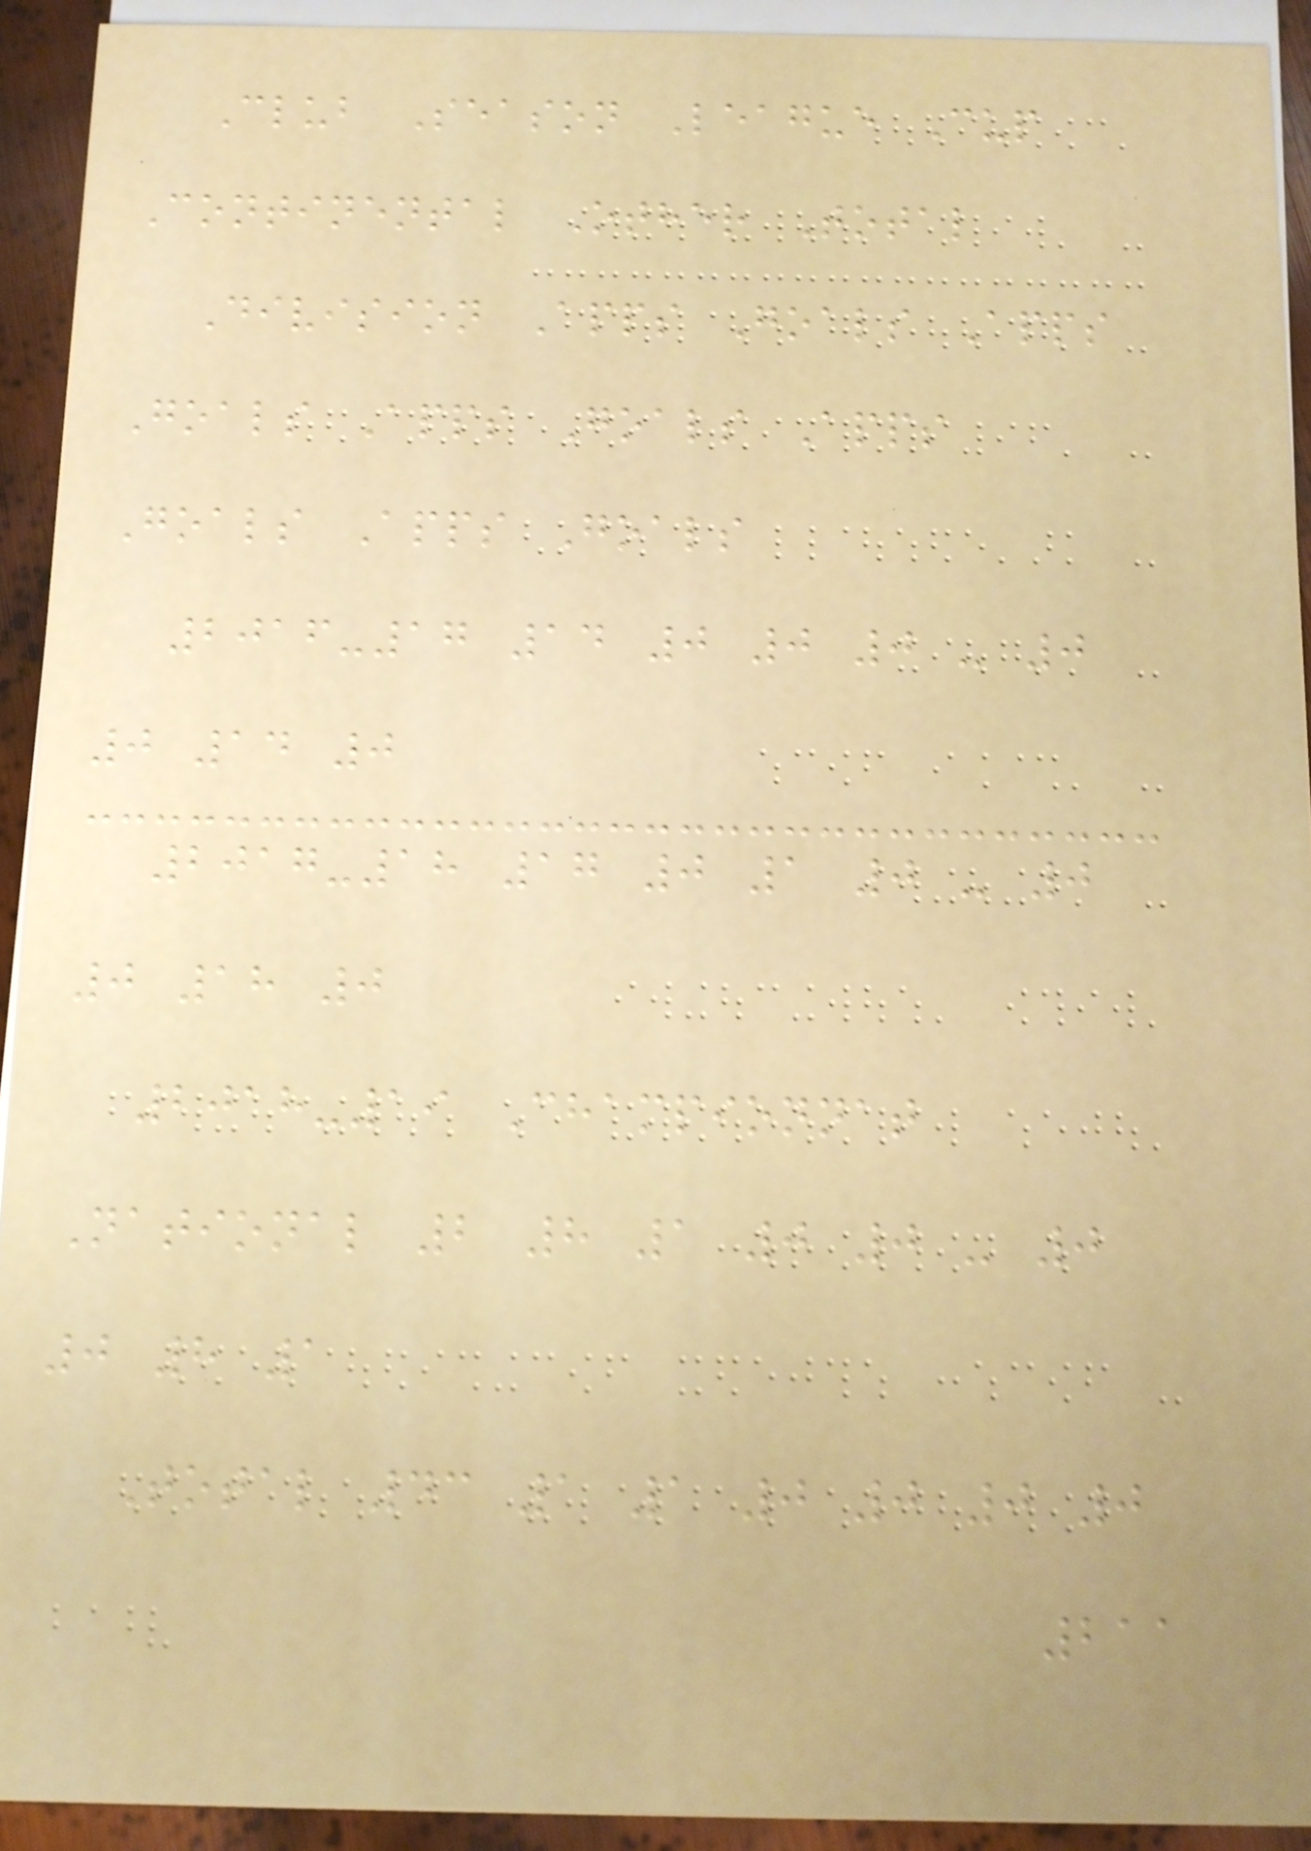Club Season League Cup
Continental Other Total
Division Apps Goals Apps
Goals Apps Goals Apps
Goals Apps Goals
2016-17 14 0 0 0 - 0
0 14 0
2017-18 17 0 1 0 - 0
0 18 0
2018-19 Championnat
National 2 8 1 0 0 - 0
0 8 1
Total 43 1 1 0 0 0 0
211
